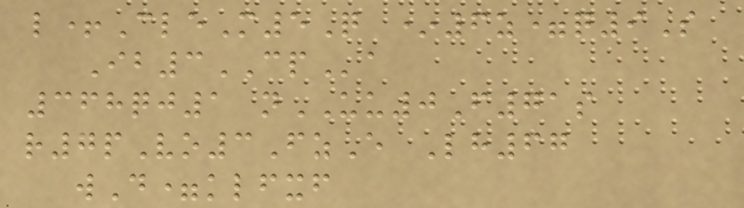l+CleM5Q *6z=q9S
Ib3CPa
368qj1 nUU0F71s
r7pVo3FzE Lh67
wD=klfxf
